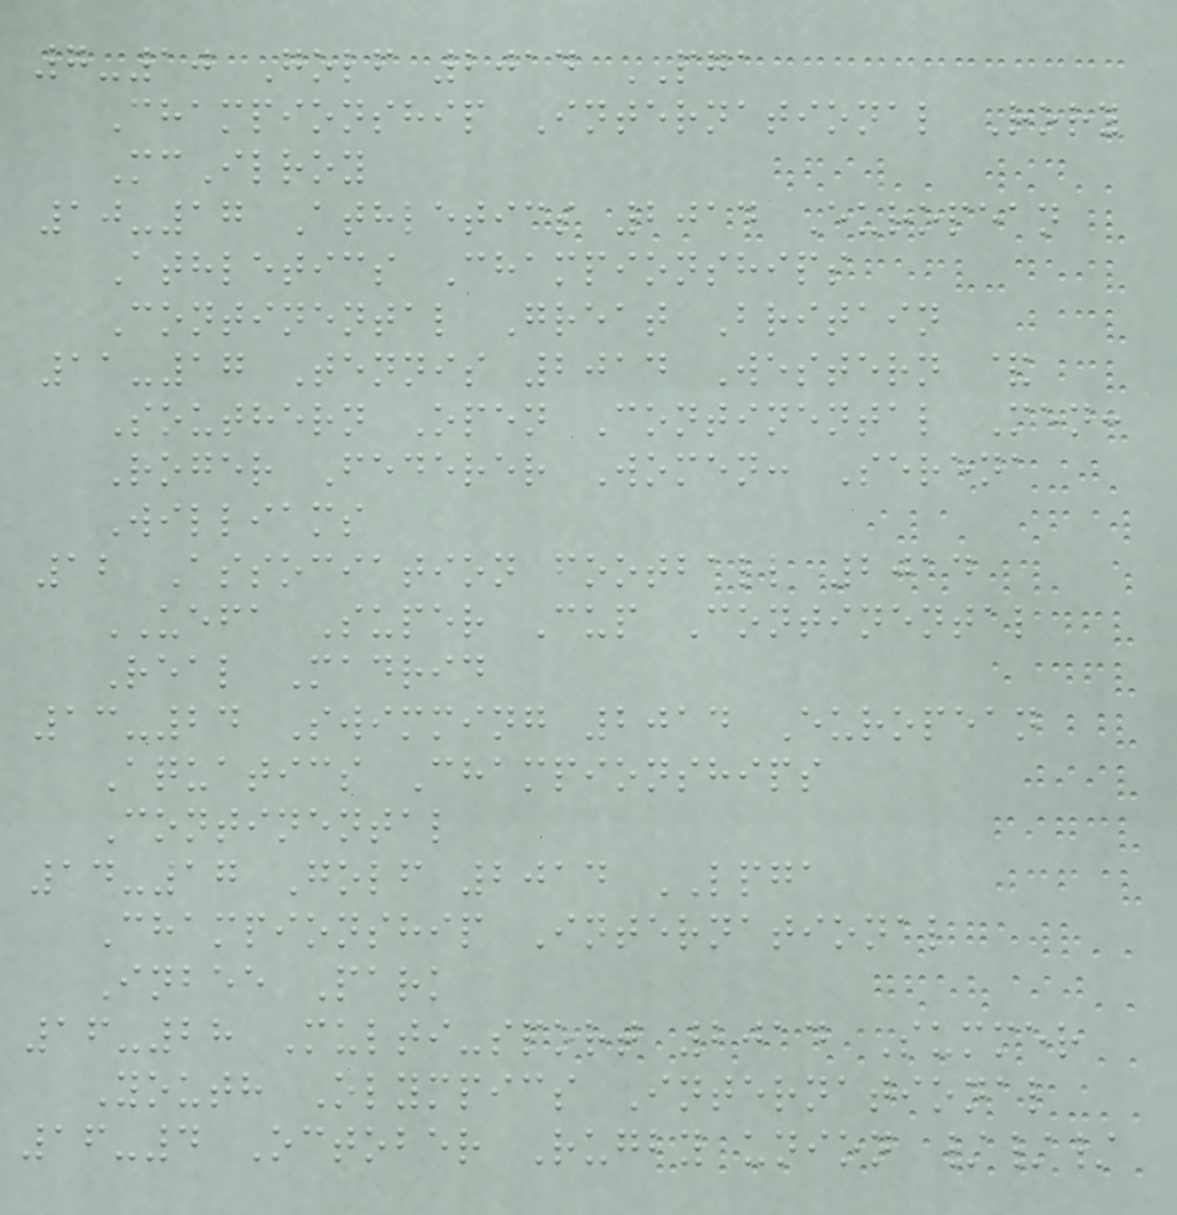7-10 Golf 2014 PGA
Championship International Rory
McIlroy
10-17 Athletics 2014 European
Athletics Championships
Continental Great Britain
11-17 Tennis 2014 Western &
Southern Open Continental Men:
Roger Federer Women: Serena
Williams
12 Association football 2014
UEFA Super Cup Continental
Real Madrid
13-24 Swimming 2014 European
Aquatics Championships
Continental
14-17 Golf 2014 LPGA
Championship International
Inbee Park
16-28 Multi-sport 2014 Summer
Youth Olympics International
16-4 October Rugby union ///
